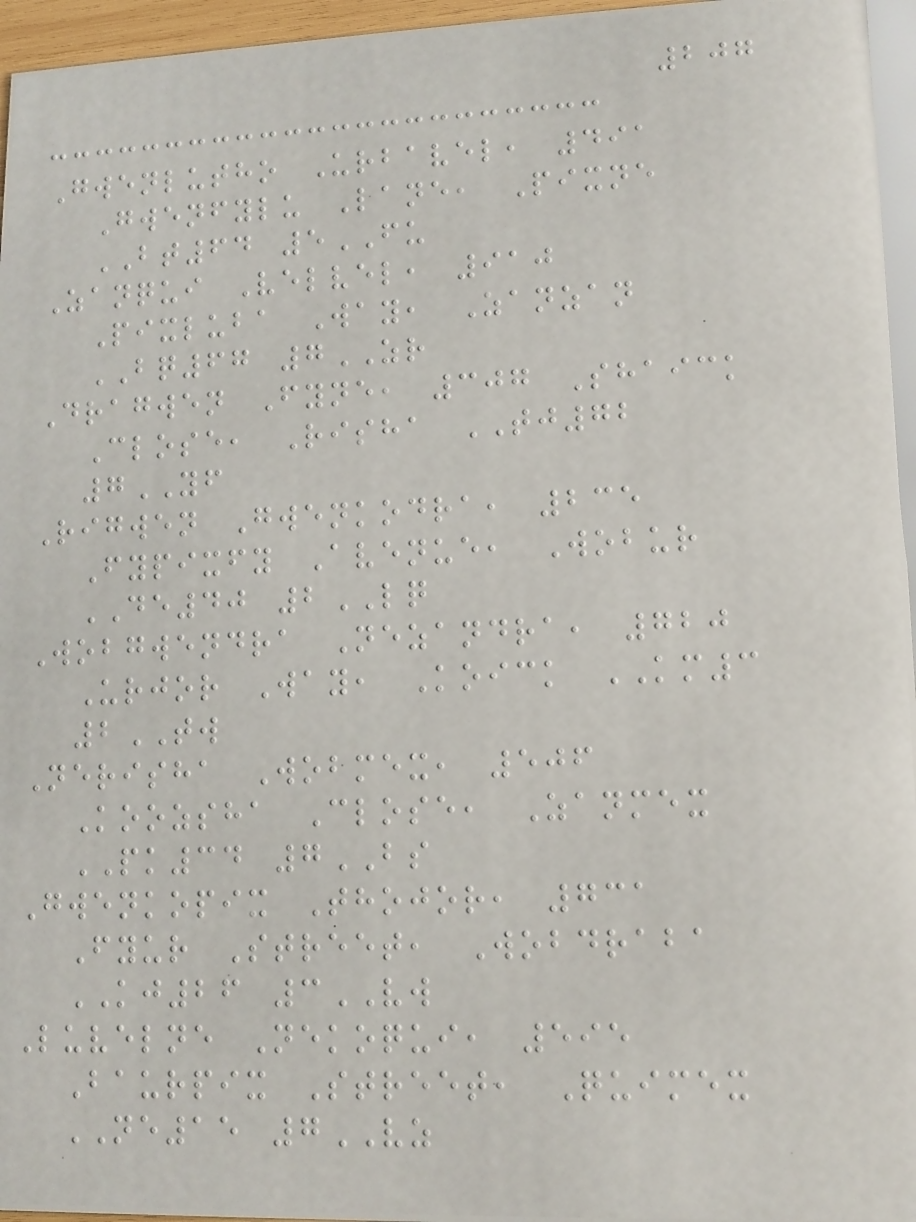207
Gwenlutho Urbavel, 491
Gwenfylu Lane, Pixne
BT64 5FU
Zanqui Velvel, 910
Pixluba Way, Zanzan
BQ67 7ZR
Dragwen Fyne, 307 Shaick
Close, Risha TJ72
7YF
Rigwen Gwenkodra, 235
Fypixfy Avenue, Wobur
DE40 2LQ
Wobgwendra Nezandra, 720
Urjor Way, Koick KM3
2TW
Nerisha Wobmex, 506
Koozsha Close, Zanmex
PK34 7BS
Gwenkopix Thojor, 731
Fyur Street, Wobdraba
KJ26 3VW
Luvelne Nekoqui, 595
Baurpix Street, Quimex
NE15 7VZ
